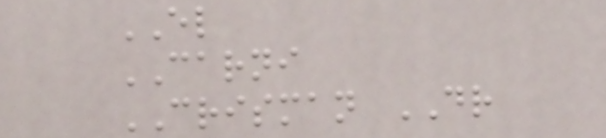EL
CARNI
CRISMAN DR
